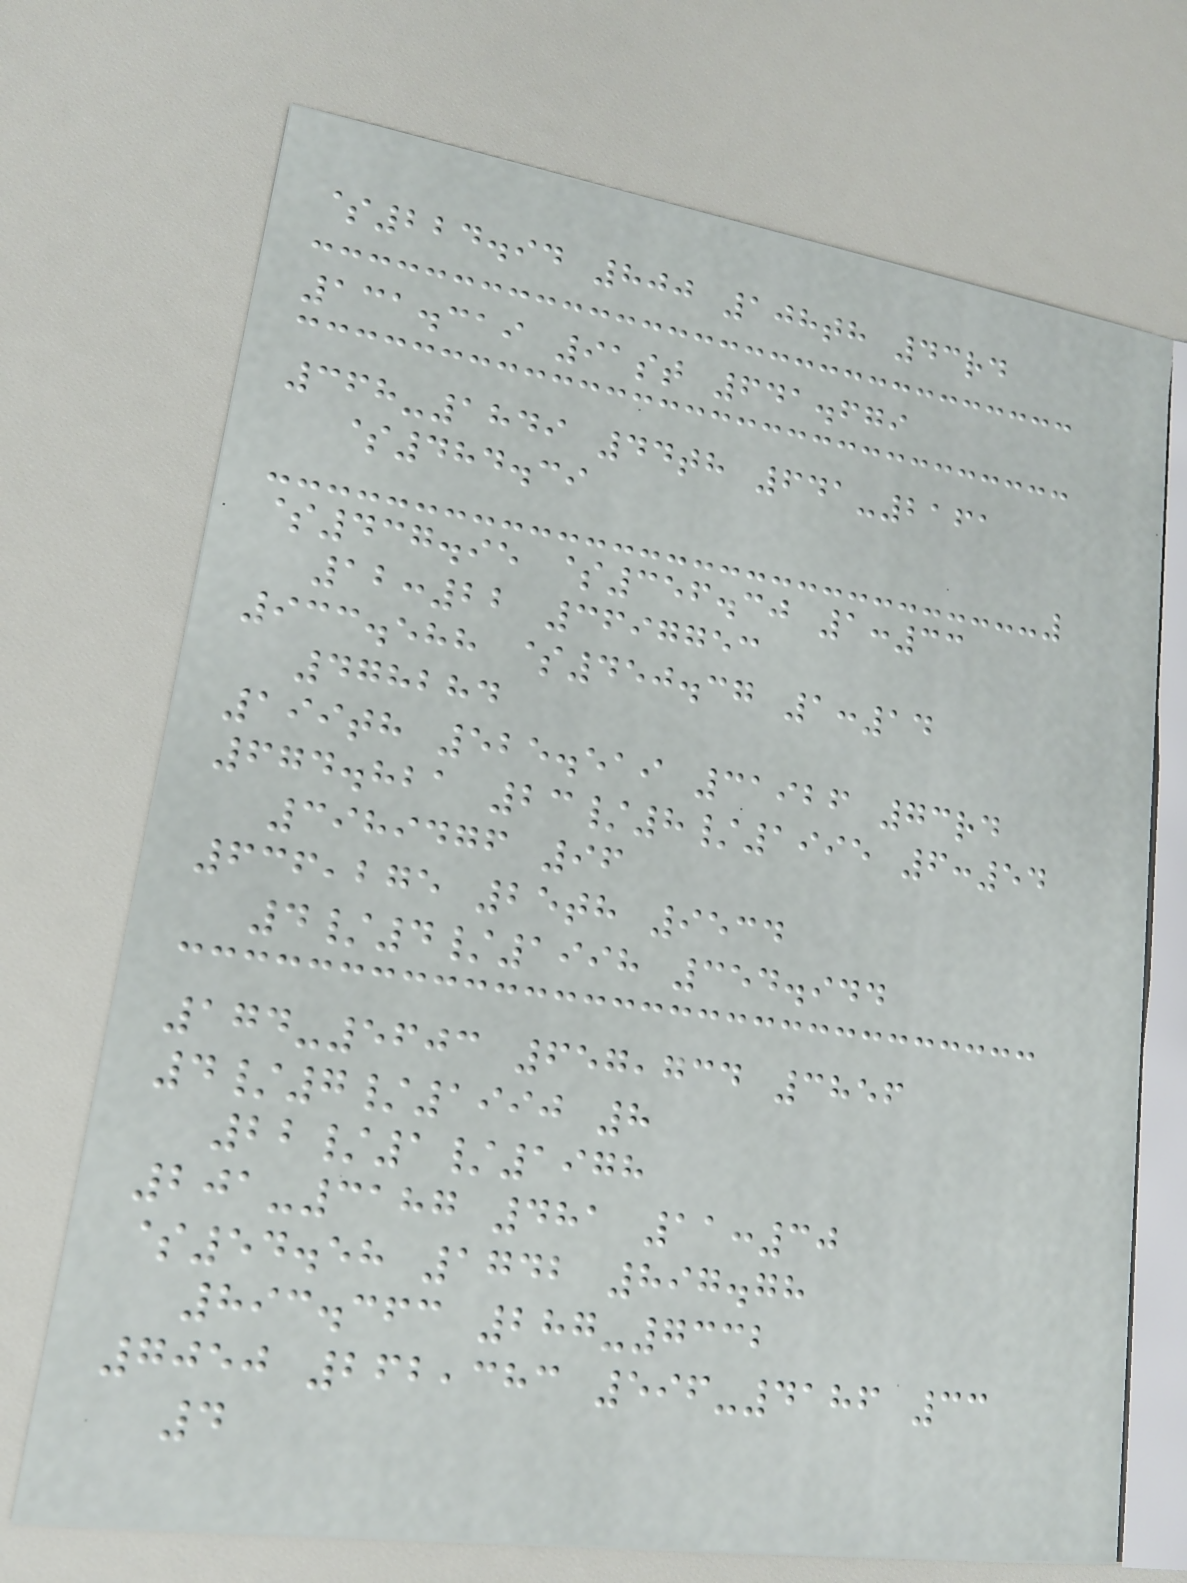$224.94 800 108th 43rd
131.319 91st 641.679
368-1849 44th 641-2161
$484.39
$437.95 $356.30 1:33
12:22 3697753
933.588 $450.37 1:14
478284
199th 525.519 31926 73rd
674.821 23/8/1995 6:54
3989476 96
636,275 25th 9534
4/4/1998 354.944
174-5603 657,734 3856
4/7/1990 8
22/1/1978
201-3187 481 11:30
$54.58 1742 897.78
893.363 287-7332
7050 262,383 596-4186 33
4
